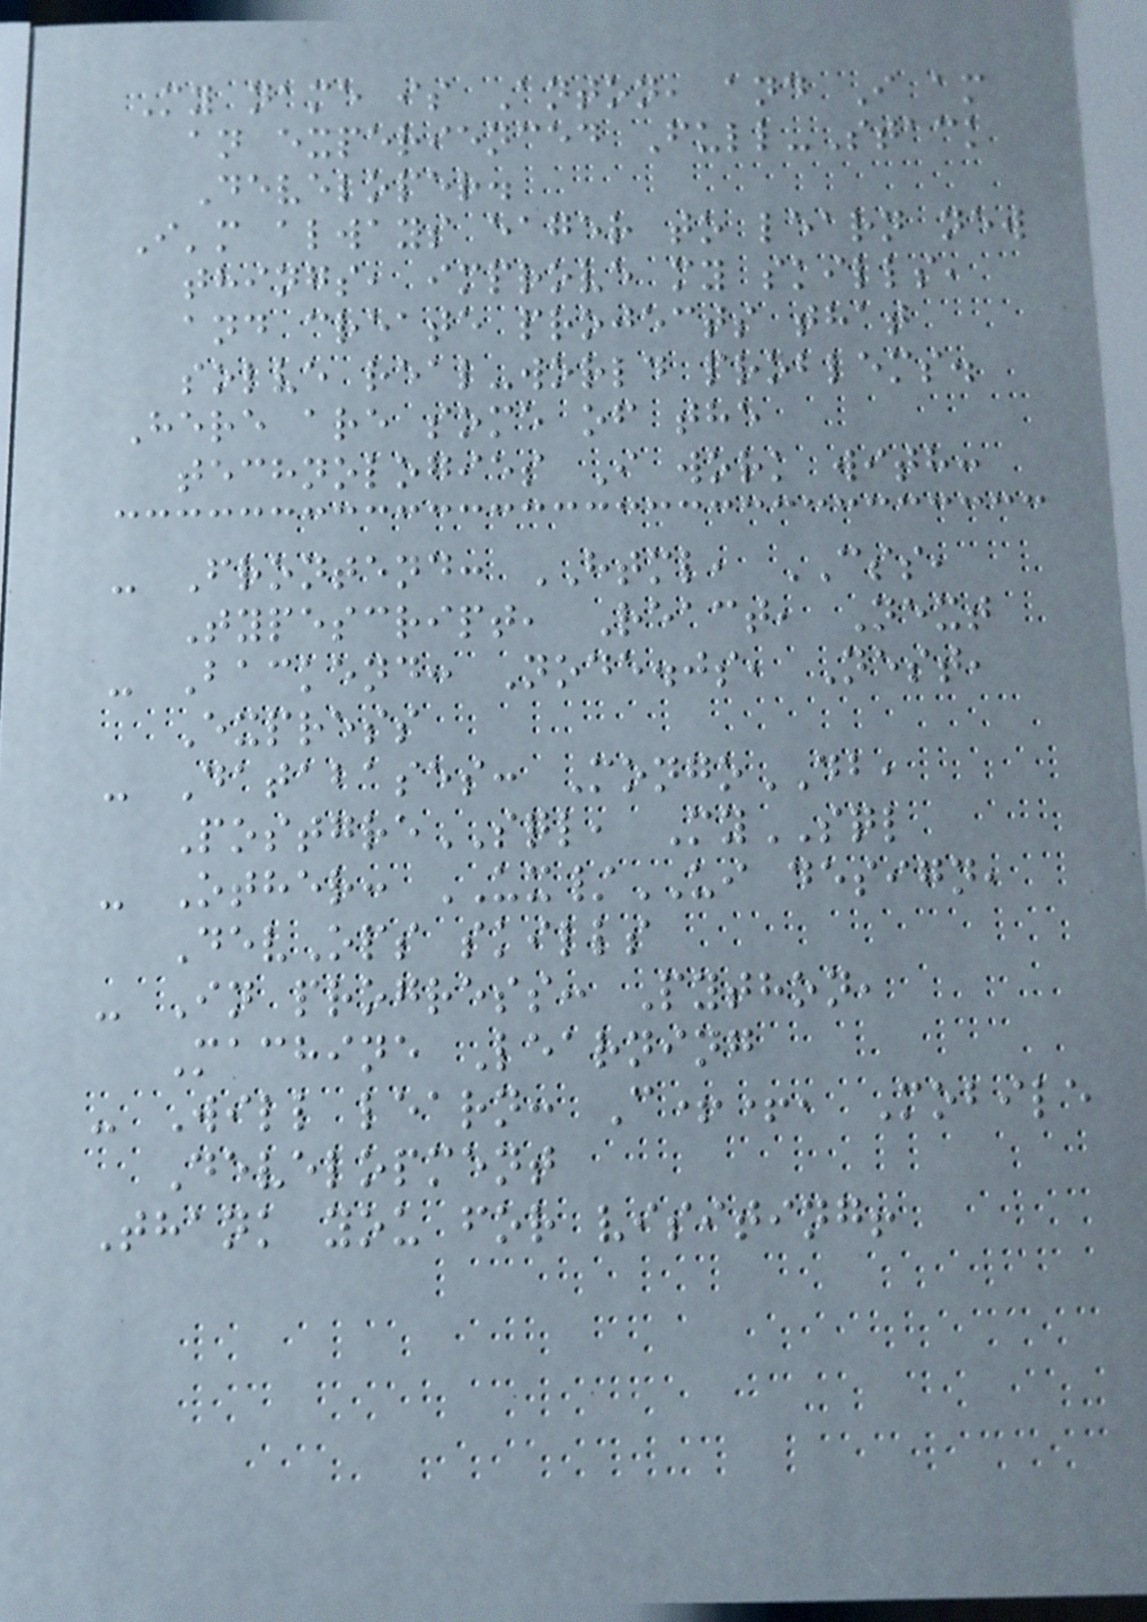My name is Anton, and I am
an experienced Full-Stack
Developer.
I'm always eager to learn new
things, improve my skills,
and create projects that
solve real-world problems.
Here are some of the
technologies I work with:
- Frontend: HTML, CSS,
Typescript, React, Next
- Backend: Node.js, Nest,
Express
- Databases: MongoDB,
PostgreSQL, MySQL
- Other: UX/UI design,
DevOps skills
- In progress: Python,
Machine Learning
- Will learn: C++, Mobile
Development
Thank you for visiting!
